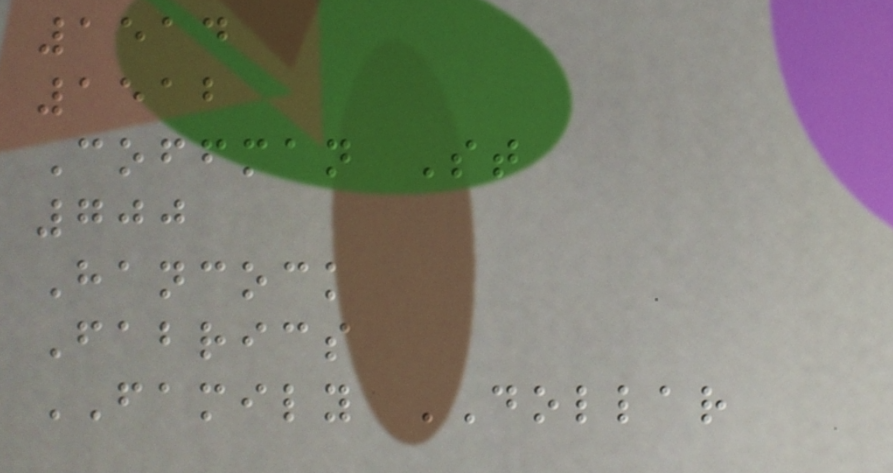1514
1512
Coffman St
700
Hancock
Fabrics
FAMILY DOLLAR
